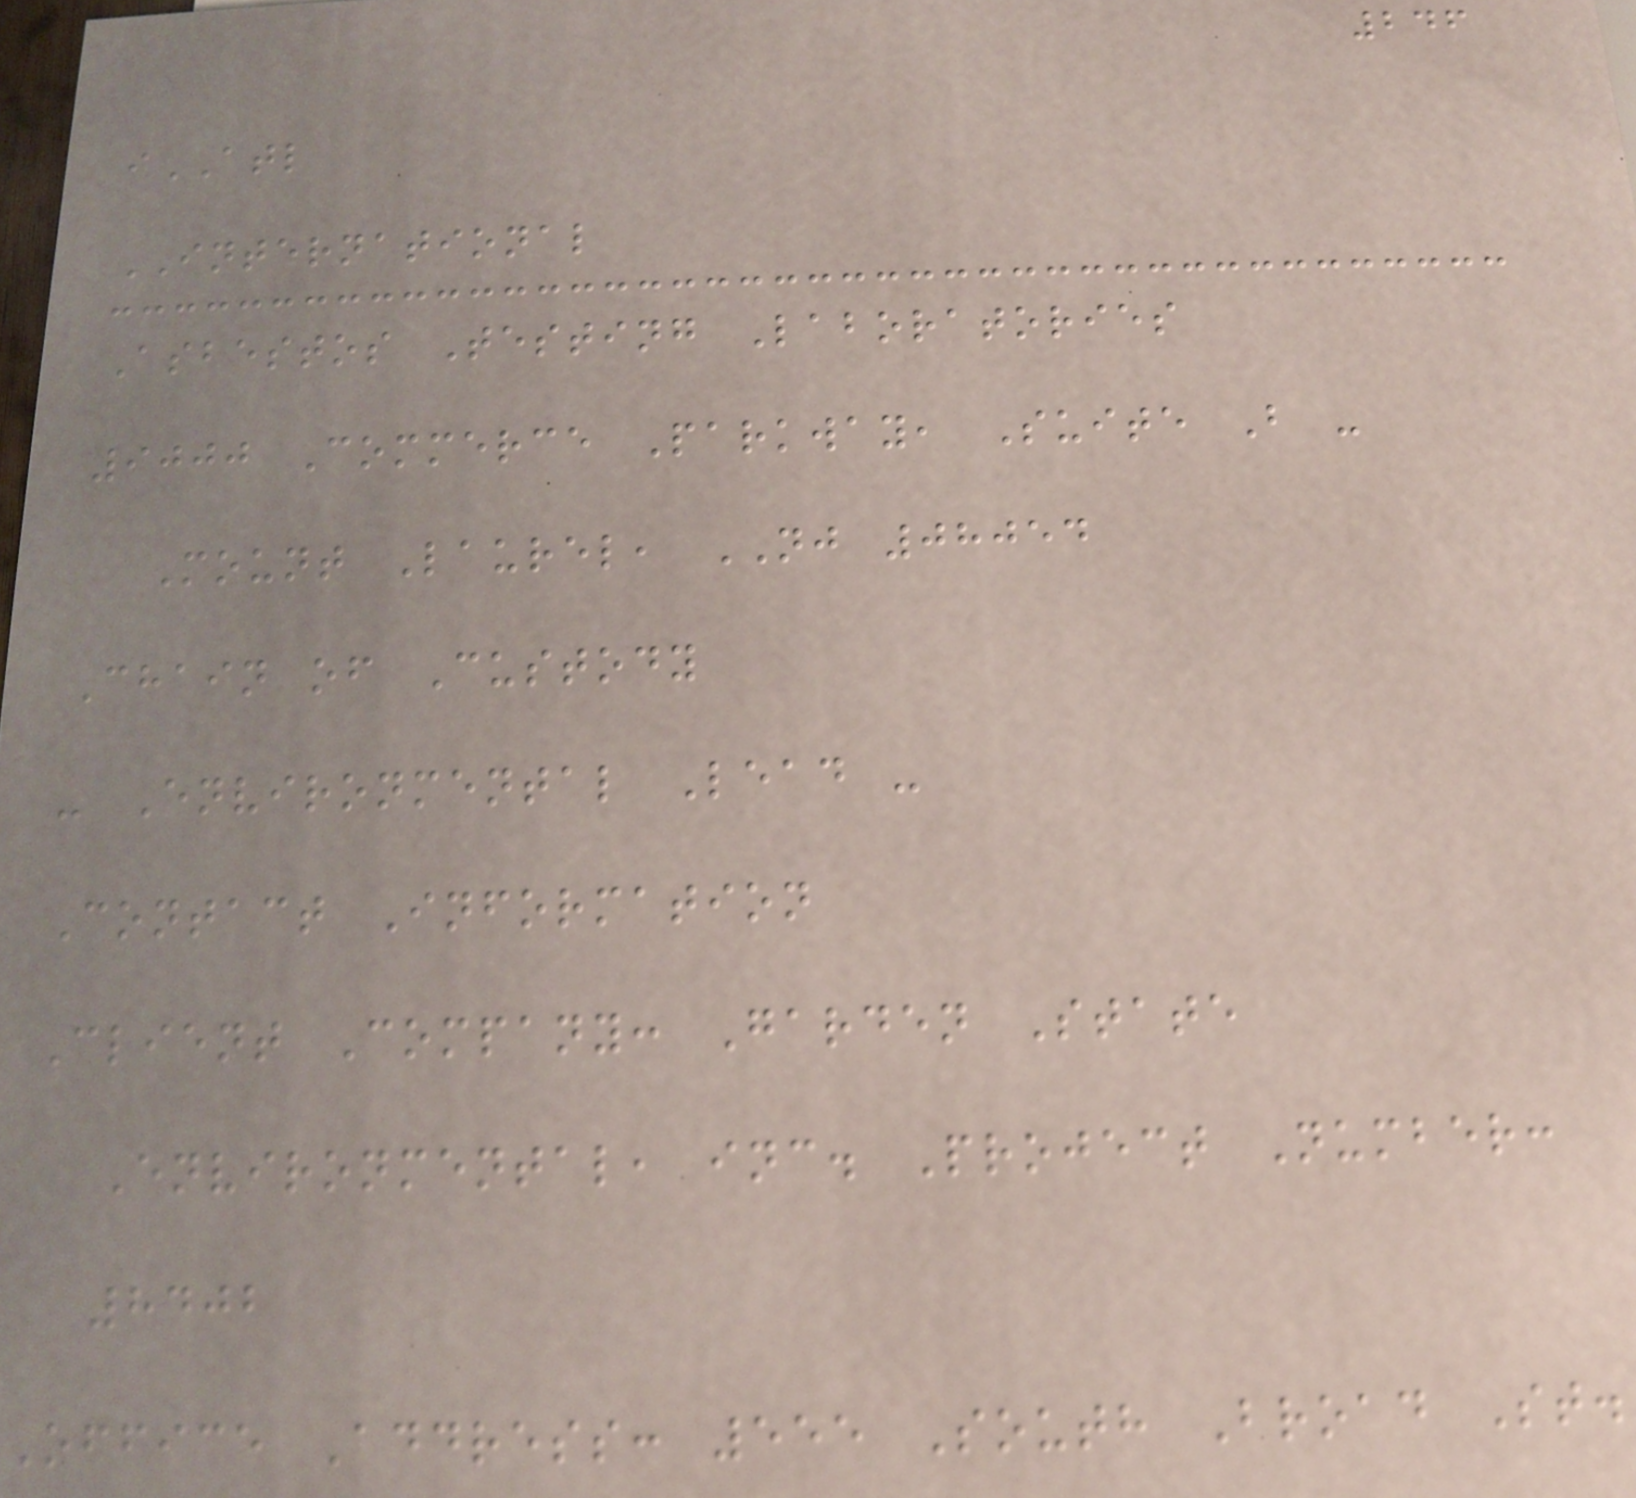246
iATL
INTERNATIONAL
Asbestos Testing Laboratories
9000 Commerce Parkway, Suite B -
Mount Laurel, NJ 08054
Chain of Custody
- Environmental Lead -
Contact Information
Client Company: Garden State
Environmental, inc. Project Number:
8402
Office Address: 555 South Broad St.
